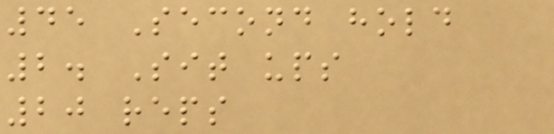45 Second hold
2. Sit ups
20 reps
